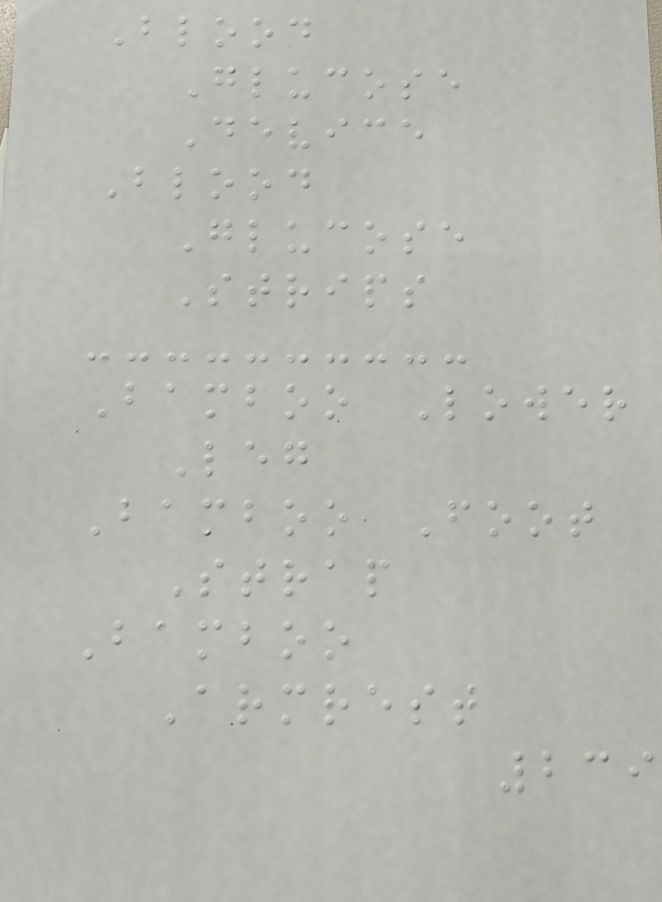Blood
Glucose
Device
Blood
Glucose
Strips
Bamboo Lower
Leg
Bamboo Foot
Strap
Bamboo
Armrest
239
